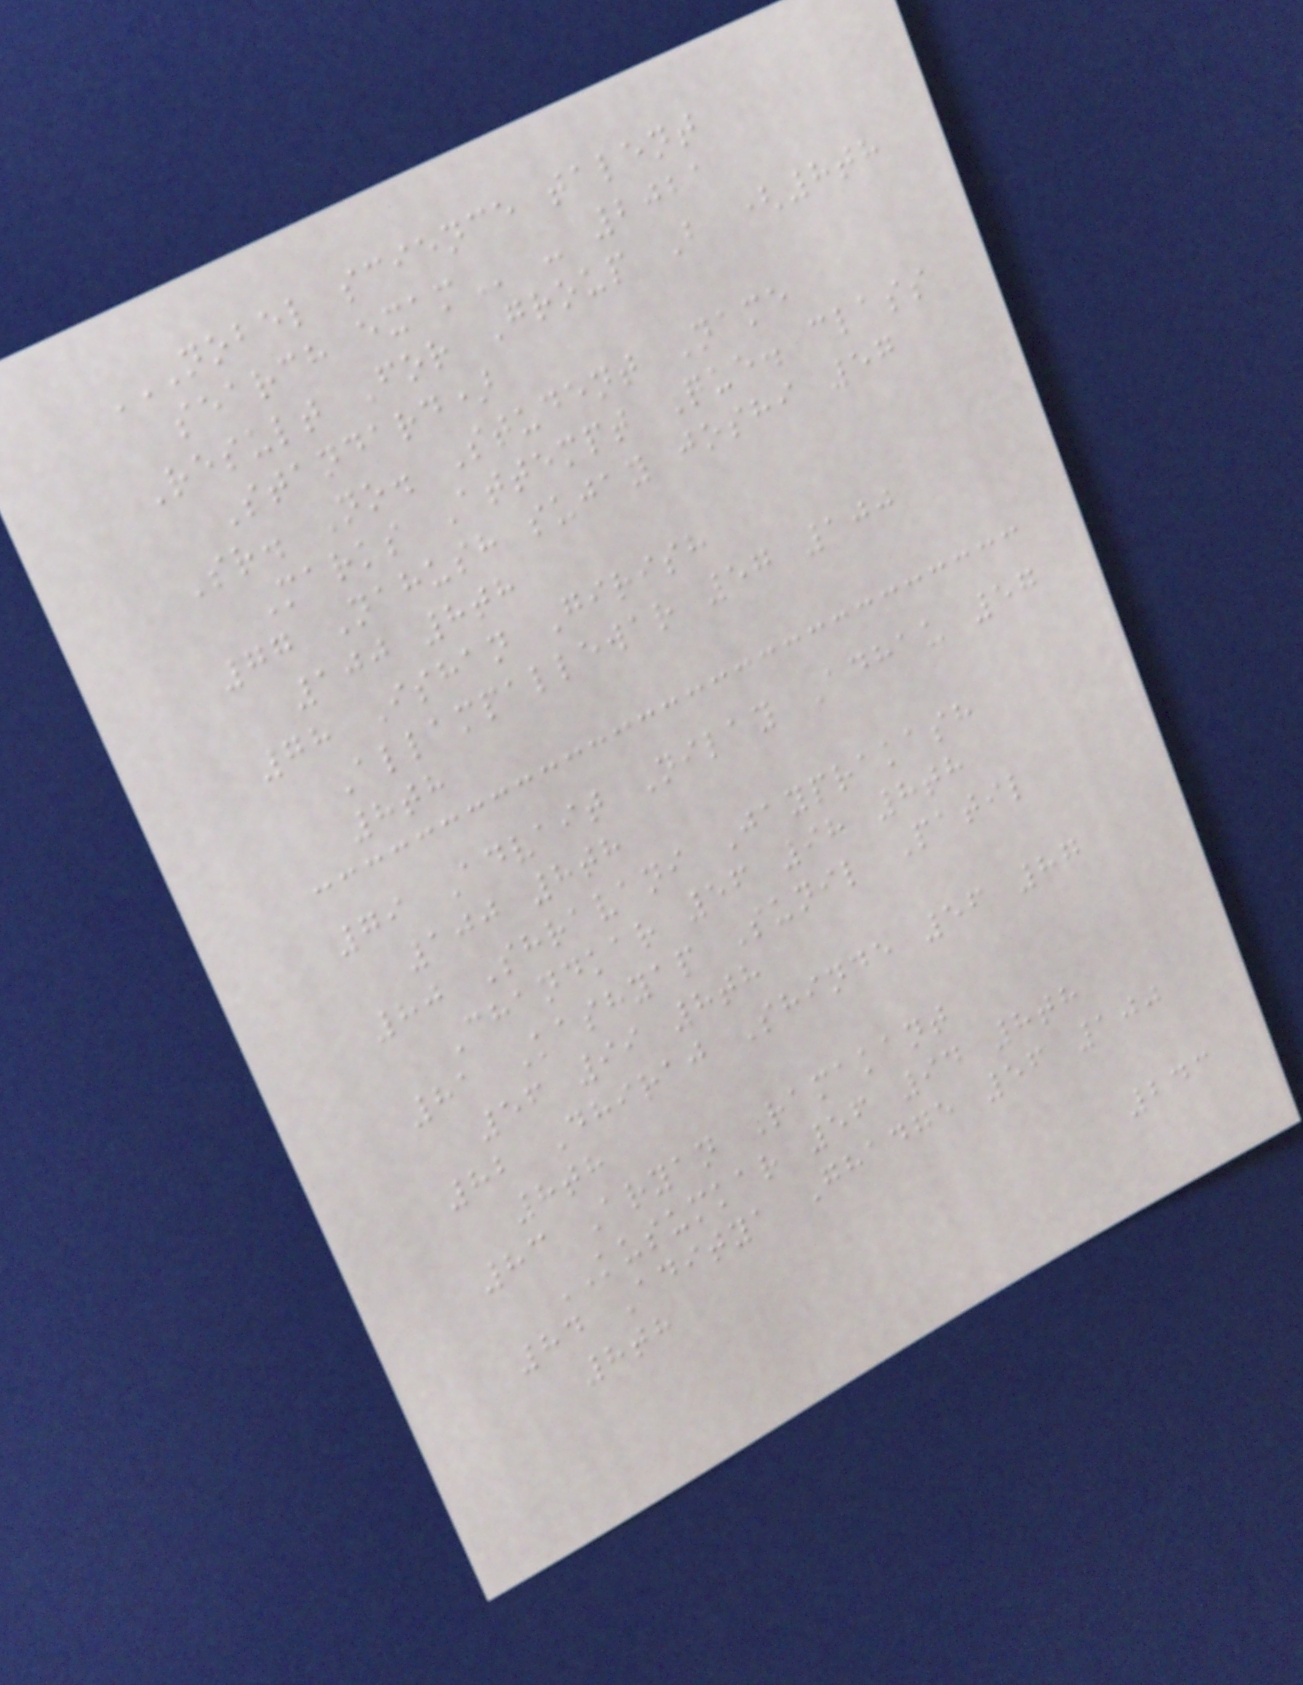NOBEL SCIENCE TALENT
SEARCH EXAM - 2021
Result For Group B (8th
Standard)
Sr. No. Student Name
Marks Attempt Que. class
77 Nahush sujay joshi 57
100 8th
78 Ishan Girish
Allampallewar 57 100
8th
79 Advait Nilay Adhau 57
100 8th
80 Shravani Jayprakash
Chandkar 56 98 8th
81 Kashyap Sunil Patil
56 99 8th
82 Dhiraj Shinde 56 87
8th
83 Aryan Ramakant
KUSUMKAR 56 94 8th
84 Aditya Ghadge 56 100
8th
243
